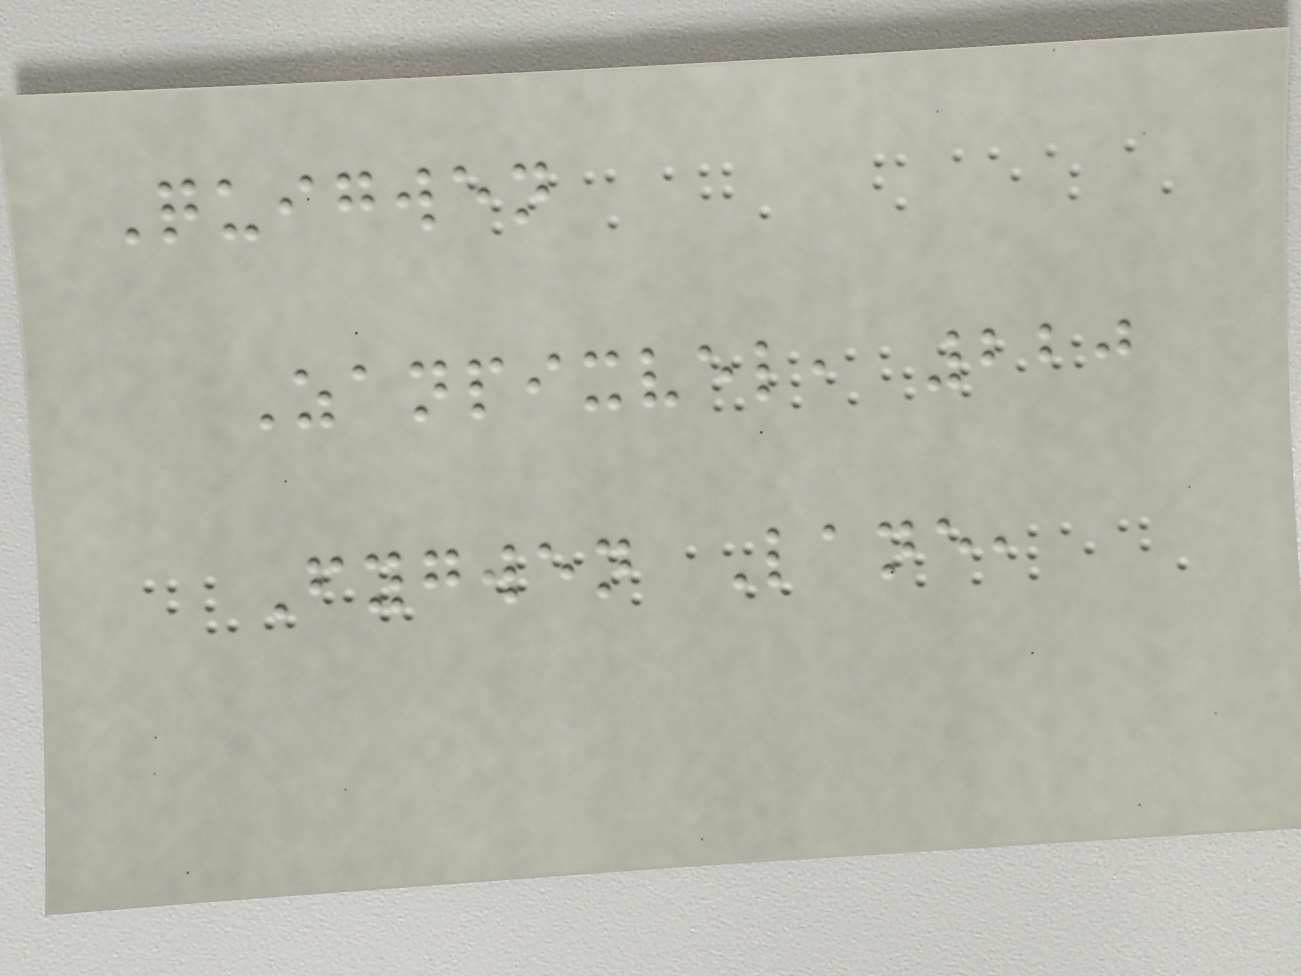Quigwen
Zanpixvel, 220
Fygwen Lane,
